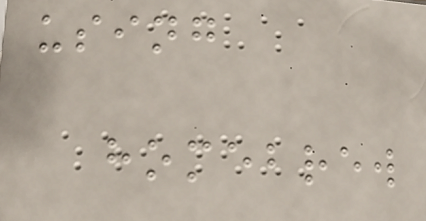using
homebrew
